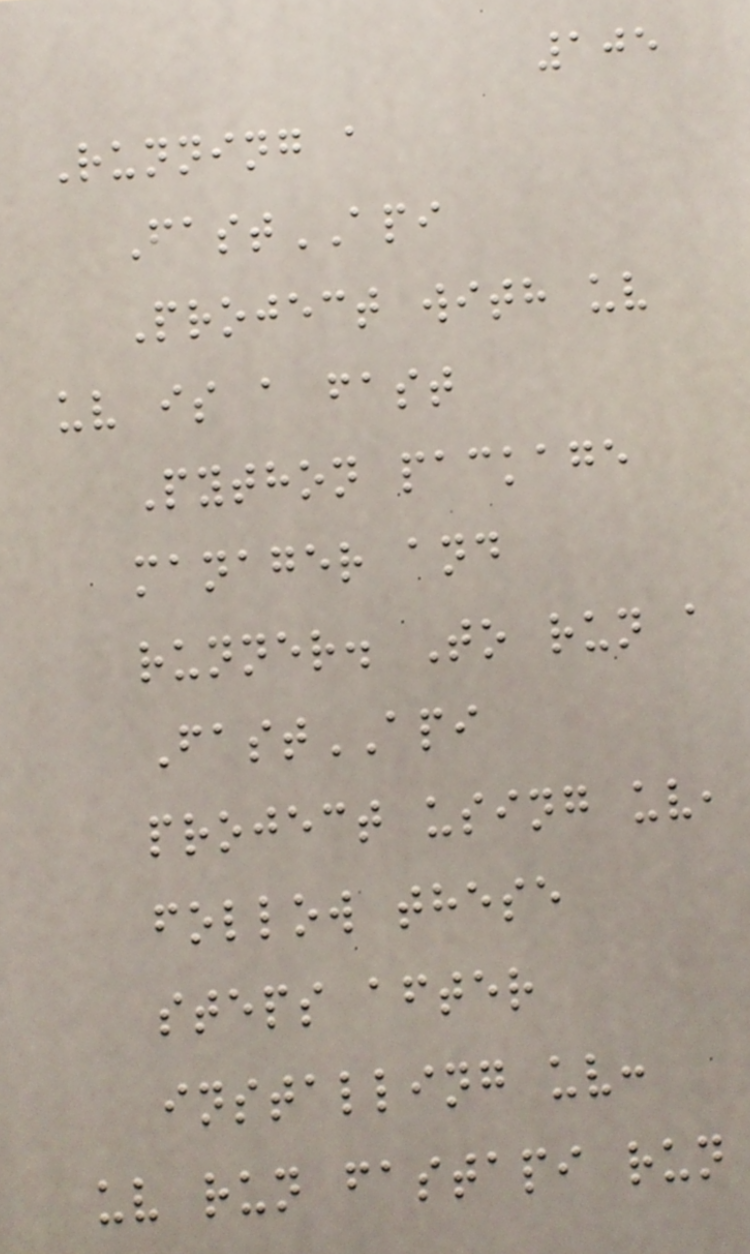105
Running a
FastAPI
Project with uv
uv is a fast
Python package
manager and
runner. To run a
FastAPI
project using uv,
follow these
steps after
installing uv:
uv run fastapi run
